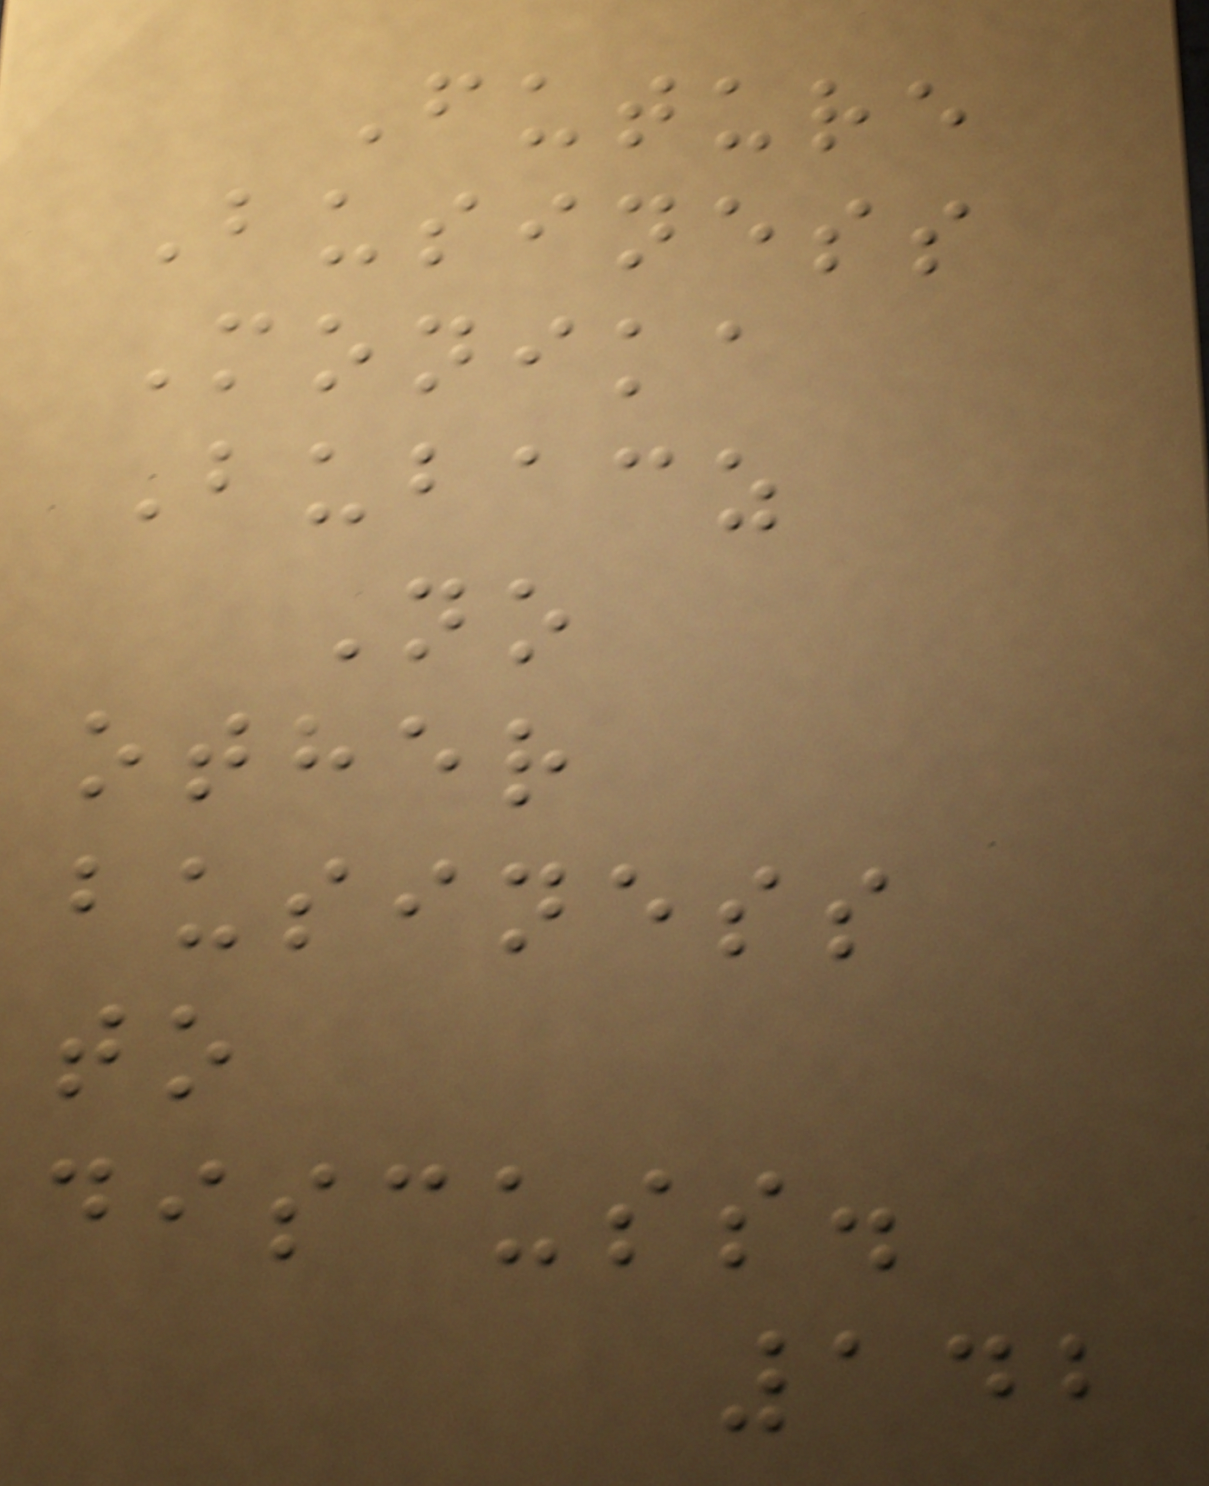Future
Business
Monika
Bubacz
No
other
business
to
discuss.
142
